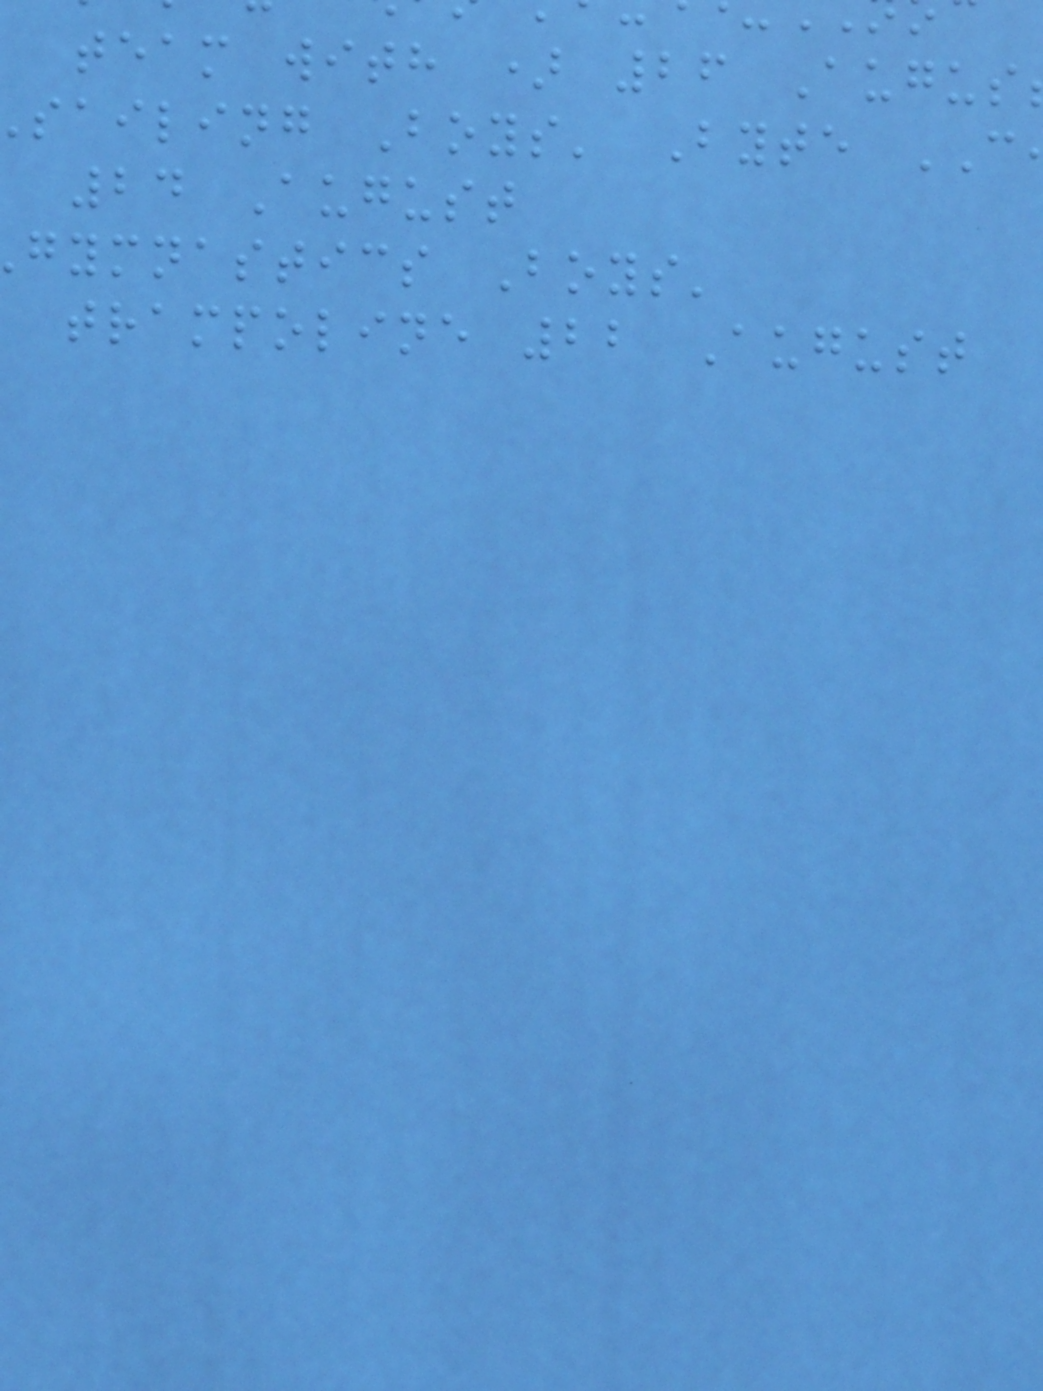team with ) 26 Augus
sailing Boys' Byte
24 August
gymnastics Boys'
trampoline 22 August
